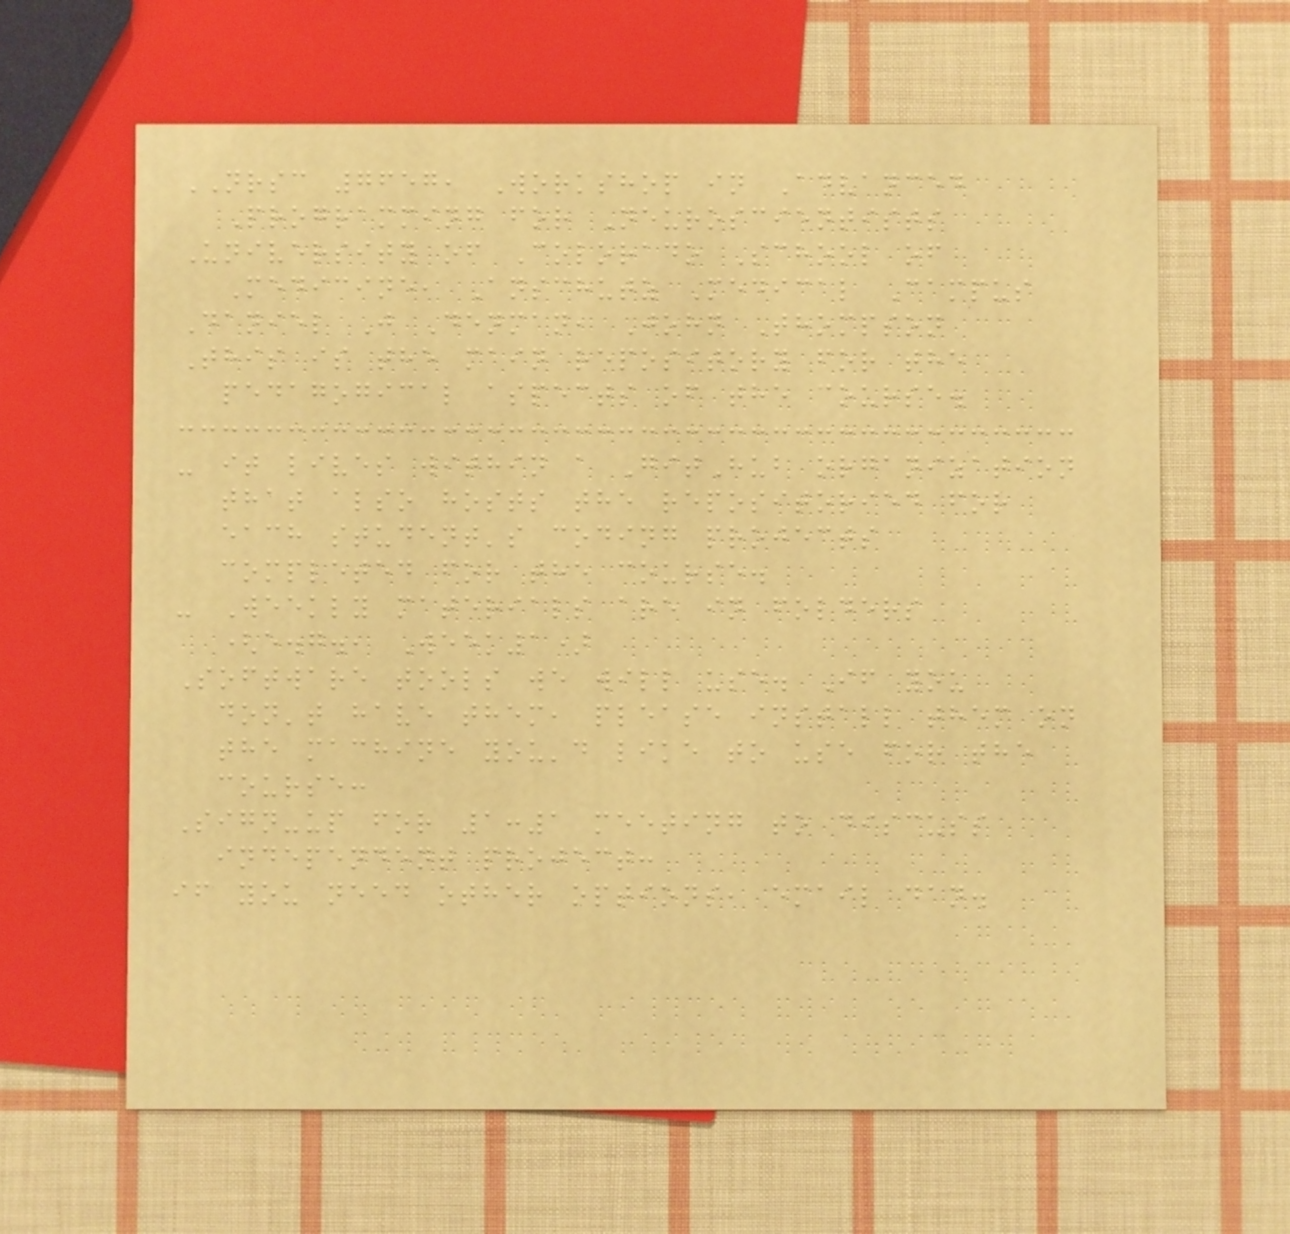NRSC 7657, Workshop in Advanced
Programming for Neuroscientists
University of Colorado School of
Medicine, Anschutz Medical Campus
Daniel J Denman, John Thompson
This is the main repository for the
pedagogical aspects of the course.
- it lives within a GitHub organization
that also hosts the repositoried for
each student's coding projects
completed for the course.
- Weekly materials are in folders
(e.g., Week1)
Software tools we will use. If you
don't have them, please install them on
the machine you'd like to use for the
course:
Sign-up for 1:1 meeting to discuss
independent project:
if you need other options, email dan.
